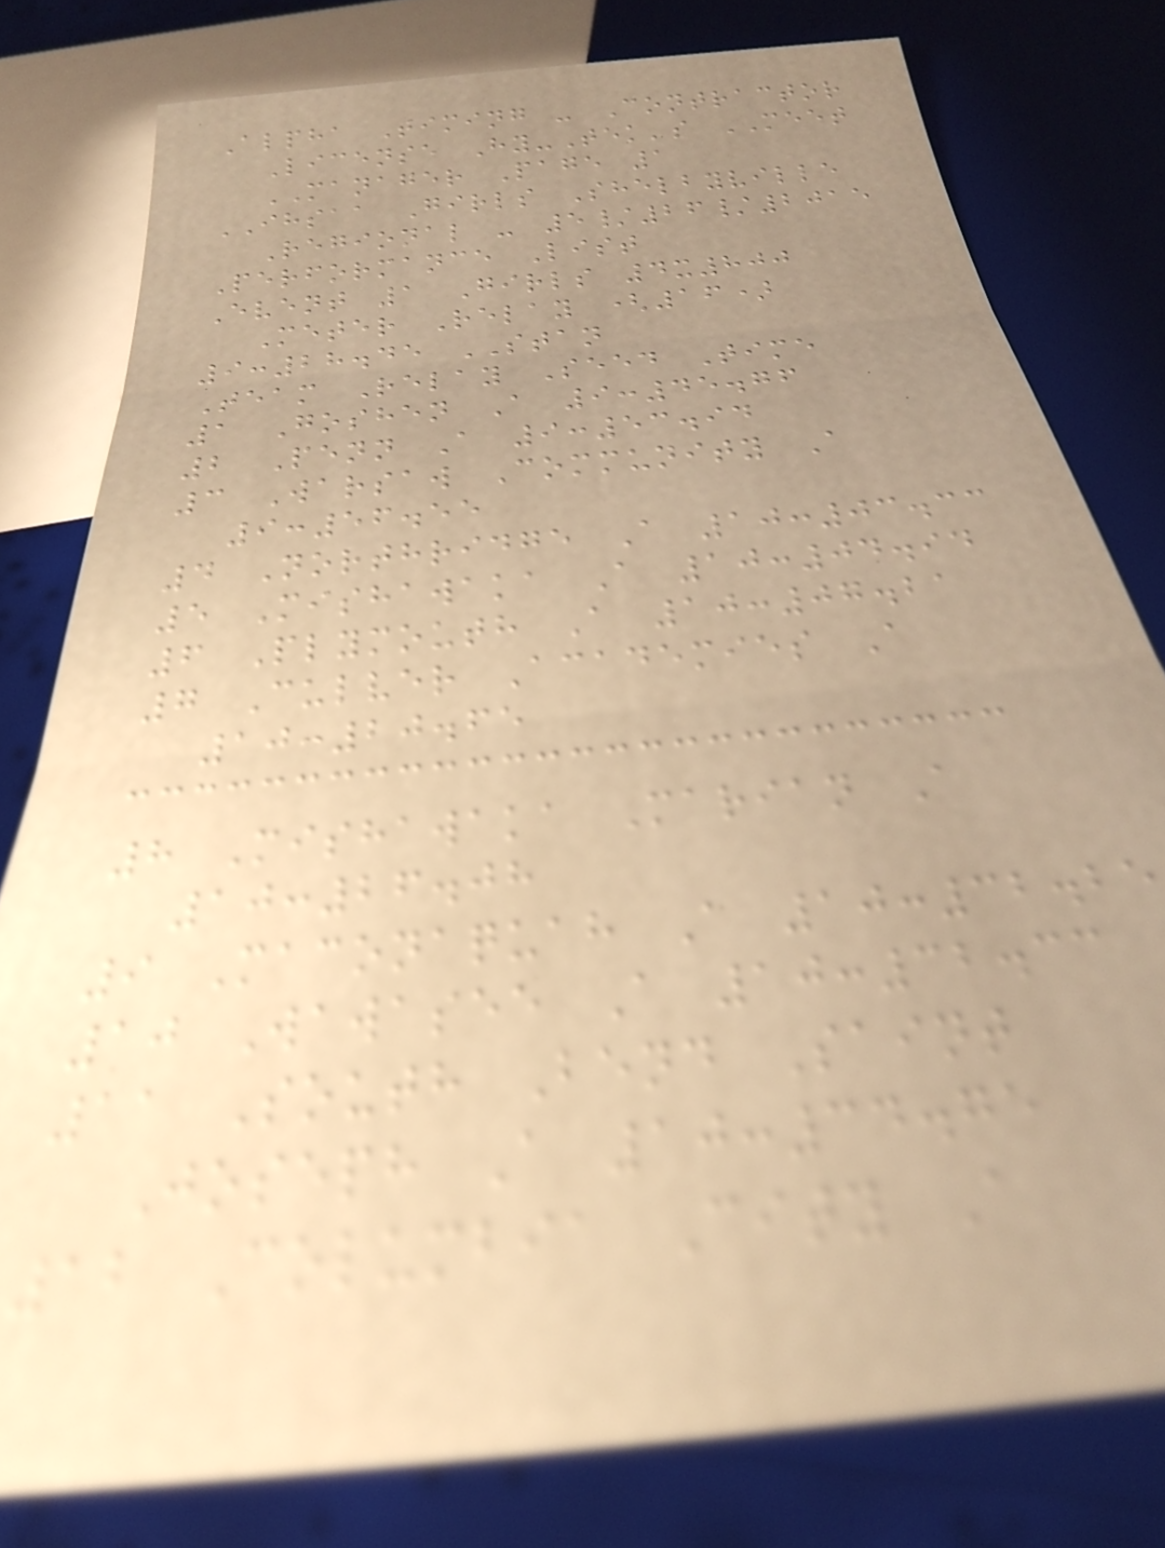Alpha Timing - Contractor
License Hy-Tek's MEET
MANAGER Page 1
IHSAA Girls Shelbyville
Regional - 5/26/2015
Performance List
Event 1 Girls 4x800
Meter Relay (16)
9:28.45 STAN
Team Relay Seed Time
1 Goshen A 9:45.76
2 Penn A 9:53.94
3 Warsaw Community A
9:56.55
4 Northridge A 10:03.33
5 Mishawaka A 10:04.94
6 Plymouth A 10:07.21
7 Culver Academies A
10:20.65
8 Mishawaka Marian A
10:26.08
9 Maconaquah A 10:32.25
10 Wawasee A 10:32.33
11 South Bend Saint
Joseph A 10:34.75
12 Columbia City A
